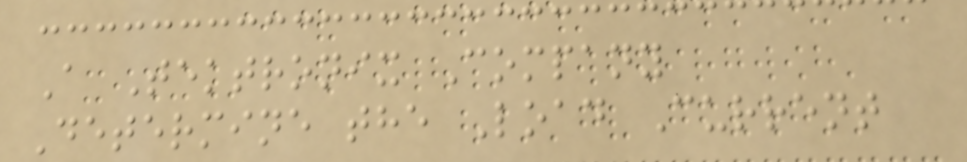A Tektronix Company
Determine the Load Current
